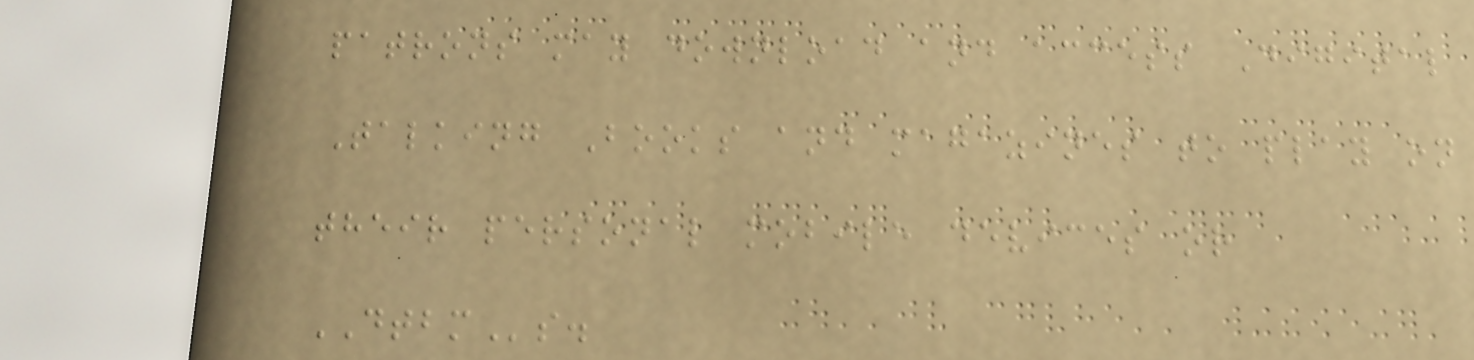patrons may download and access Digital
Talking Books and magazines to play on
their personal mobile devices or
DTBMs.
